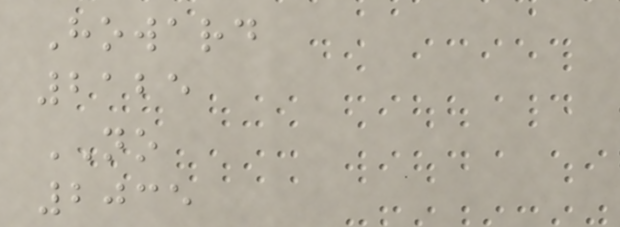Howard
2125
NO
2035
